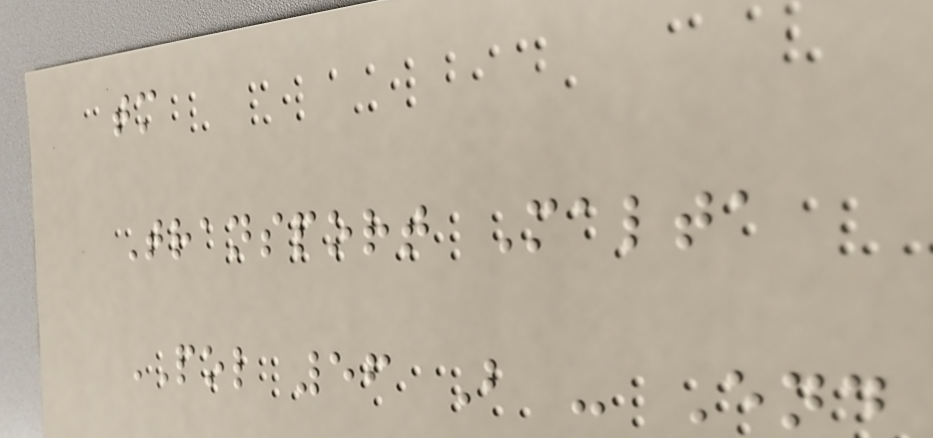tm
Transport Malta
POL 56 B - End
